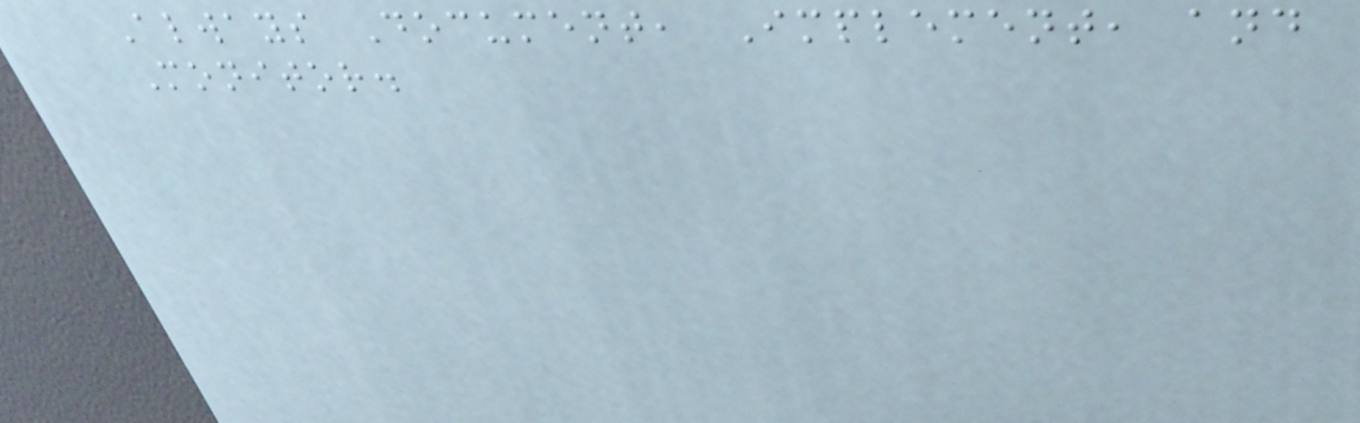Always Document, Implement, and
Monitor.
